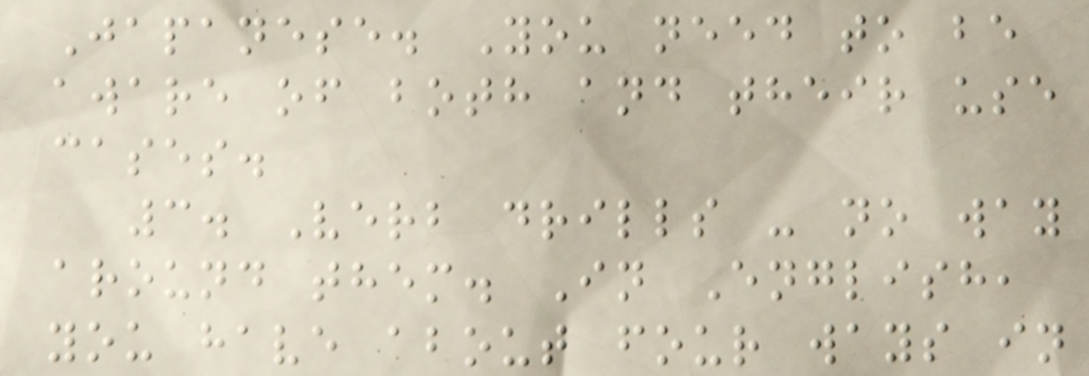Japanese. You need to be
aware of both and their use
cases.
3. Verb drills - no way
around them. In English,
you have about four ways in
